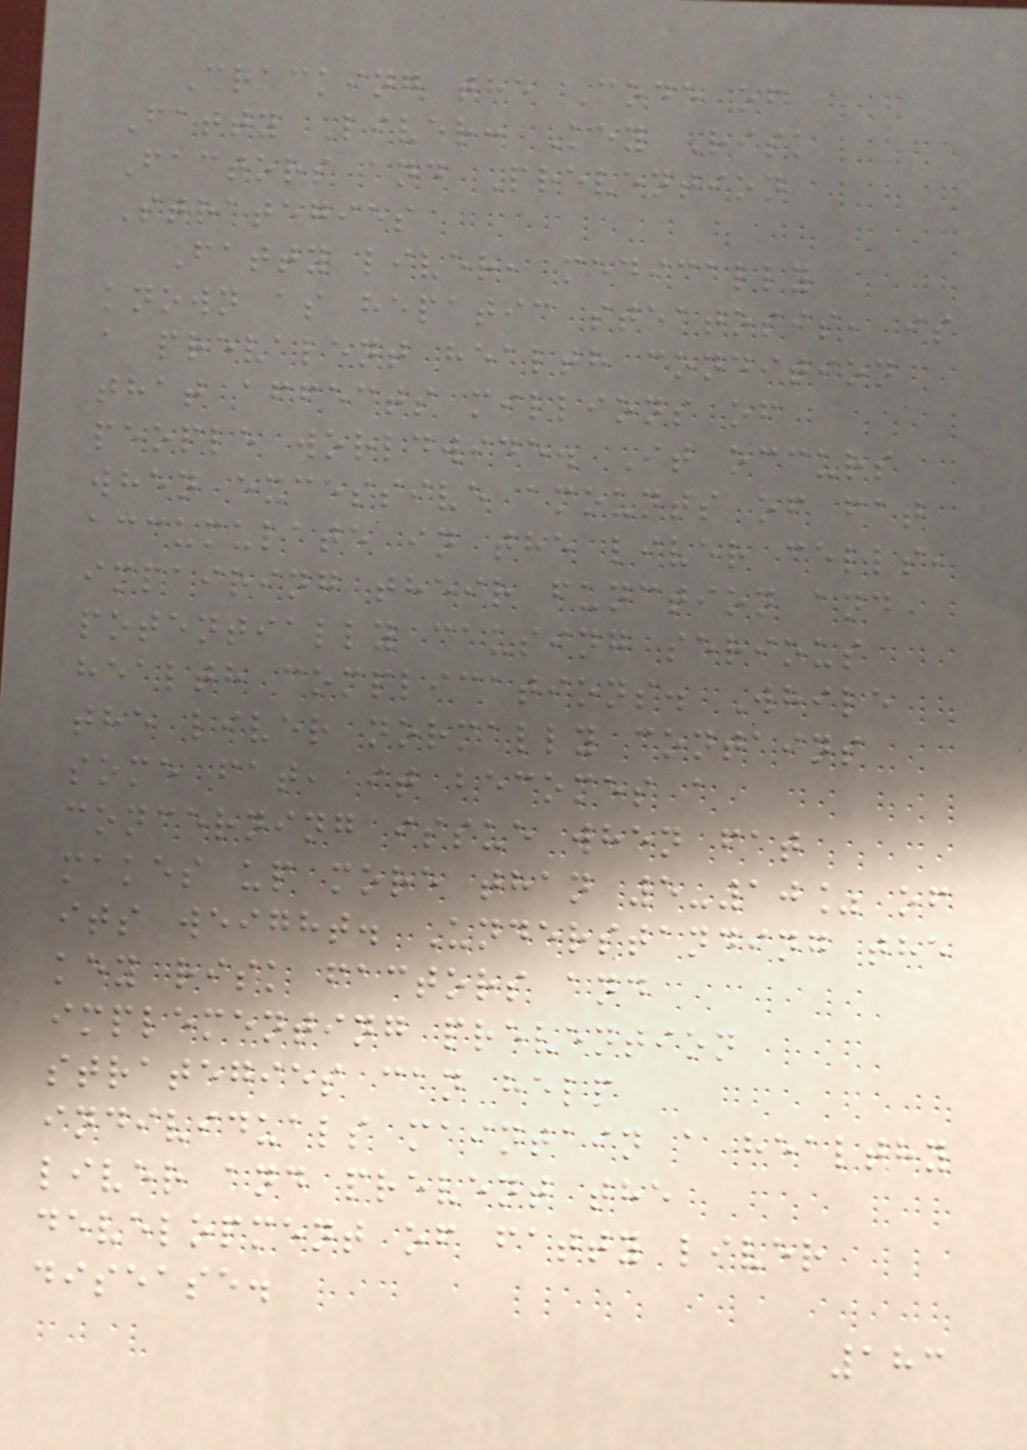Cracking the Code of
Fatty Liver: Key Risk
Factors and Prevention
Strategies
Fatty liver, medically
known as hepatic steatosis, is
a prevalent health condition
that affects millions of
people worldwide. It occurs
when excessive amounts of fat
accumulate in the liver cells,
impairing their function and
potentially causing serious
health complications. While
the liver normally contains
some fat, it becomes a
concerning issue when fat
makes up more than 5-10% of
its weight. Understanding the
key risk factors and
implementing prevention
strategies can help
individuals maintain a healthy
liver and prevent the
development of fatty liver
disease.
183
